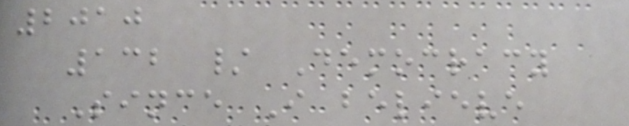2010
132 / Democracy
Since I believe
